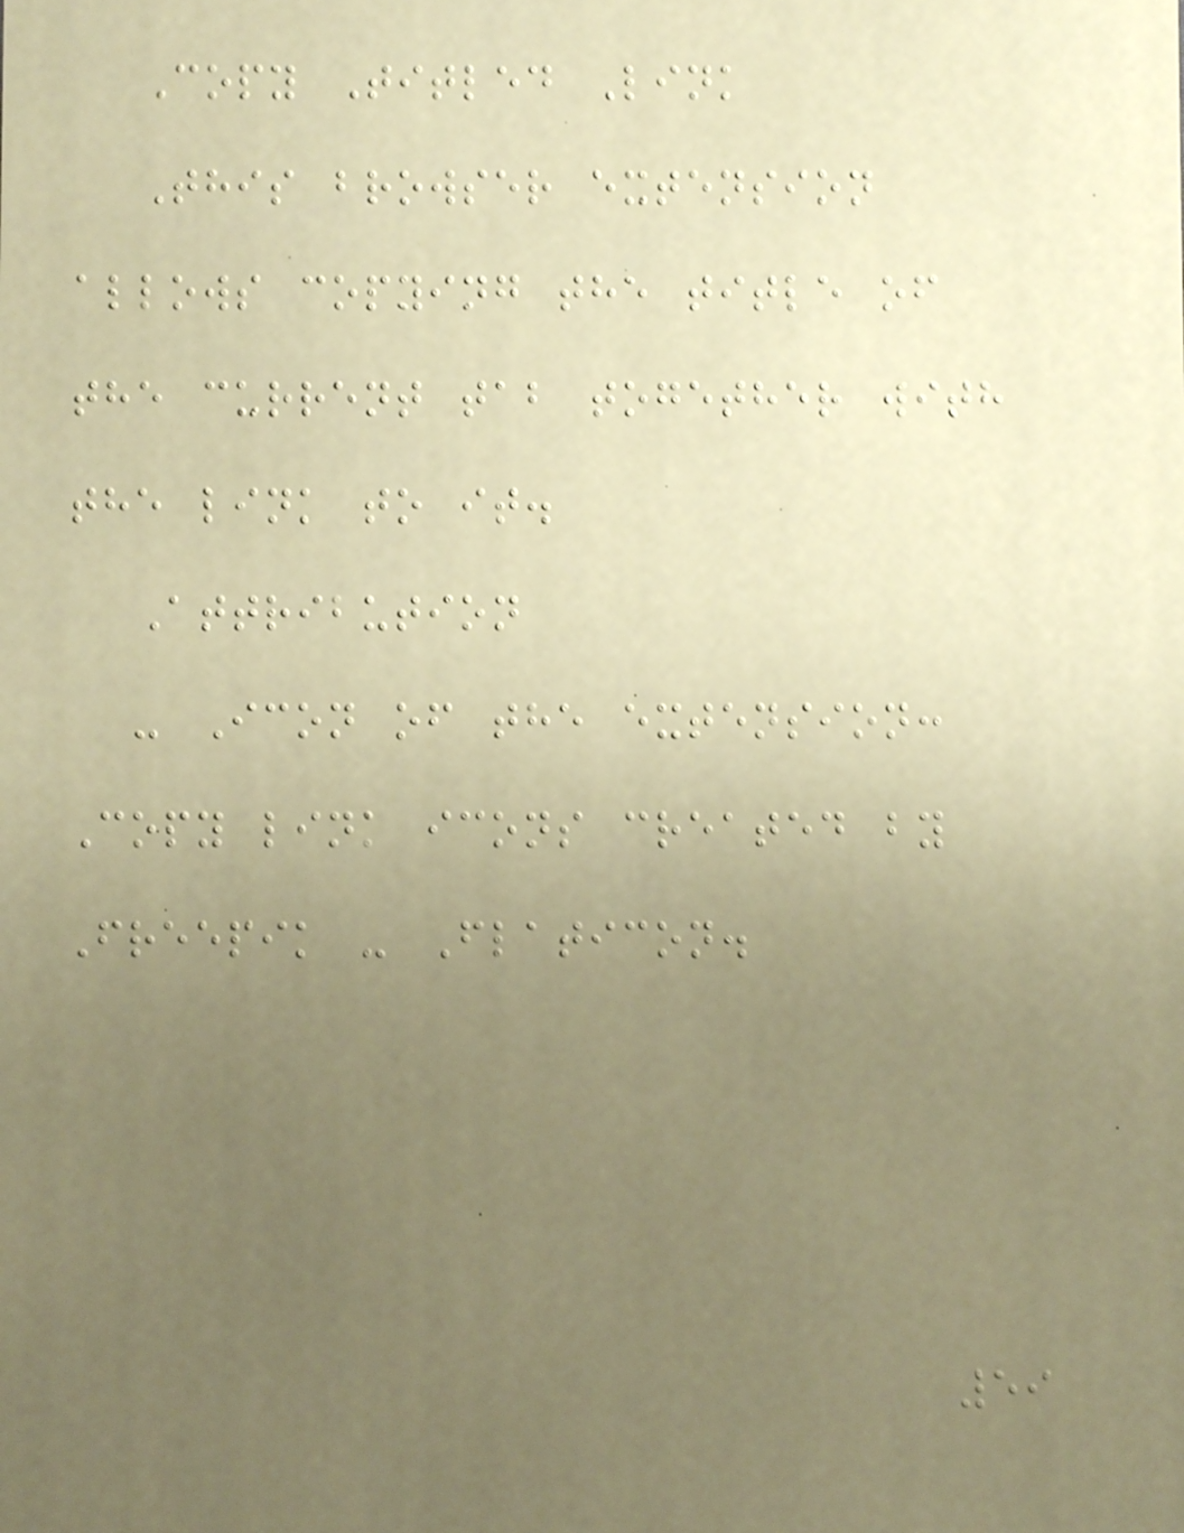Copy Titled Link
This browser extension
allows copying the title of
the current tab together with
the link to it.
Attribution
- Icon of the extension:
Copy link icons created by
Freepik - Flaticon.
59
